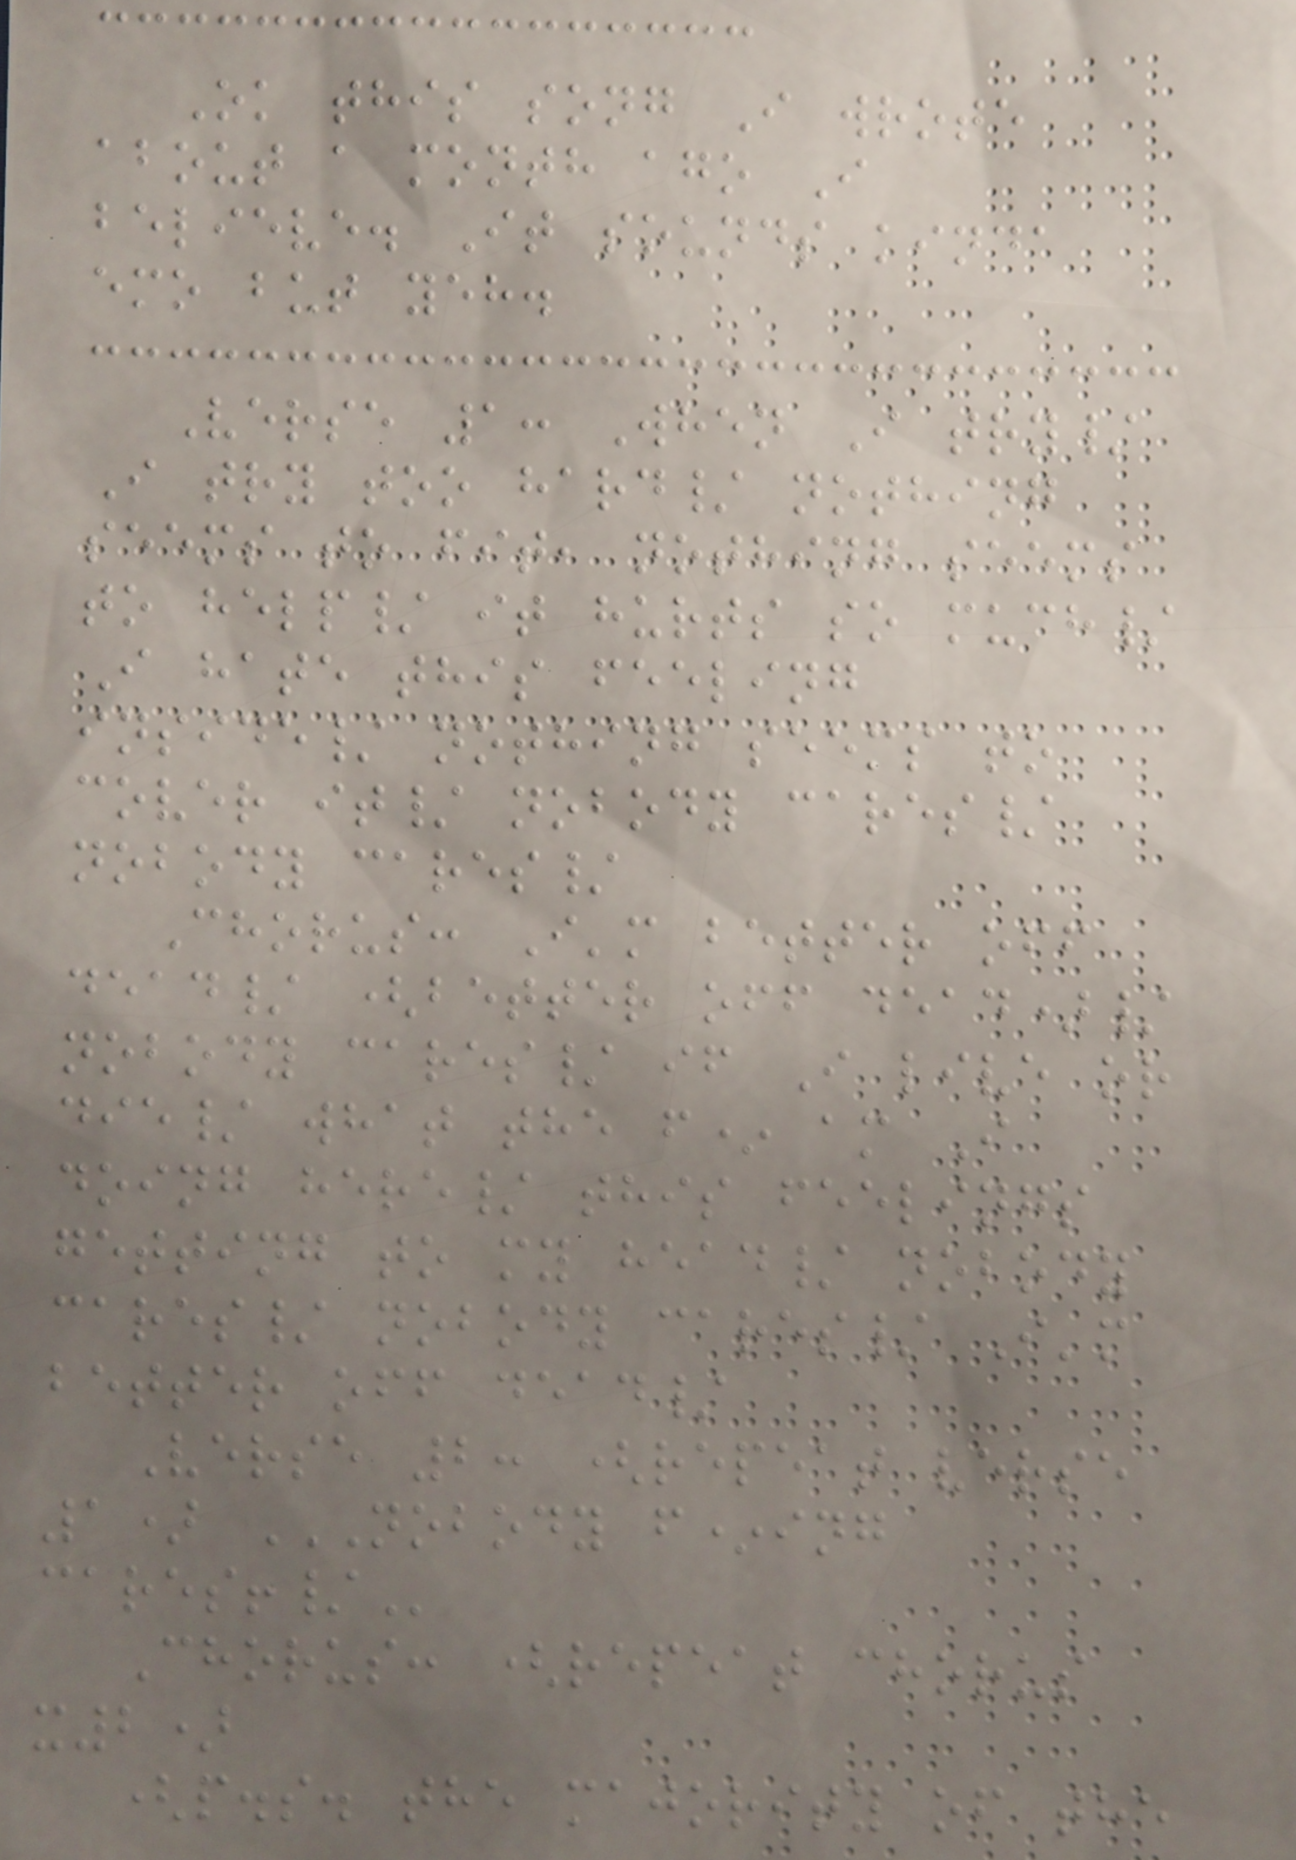Ok this song I wrote
about a month ago I
believe. It sounds kinda
emo but yeh.
Verse 1: When I try/
I try too hard/ nothing
seems to fit, nothing seems
to help/ it hurts so much/
I hate this feeling
inside/ nothing seems to
cover it/ nobody cares/
nobody cares/
Chorus: I'm better off
dead/ (better off dead)/
nobody cares/ if I live or
die/ what the f* am I
doing here/ this feelings
getting to my head/ nobody
cares/ nobody cares/ I'm
better off dead/
Verse 2: (repeat verse
1) NOBODY F*ING
CARES!/
Chorus: (repeat chorus
x2)
(p.s. the majority of the
